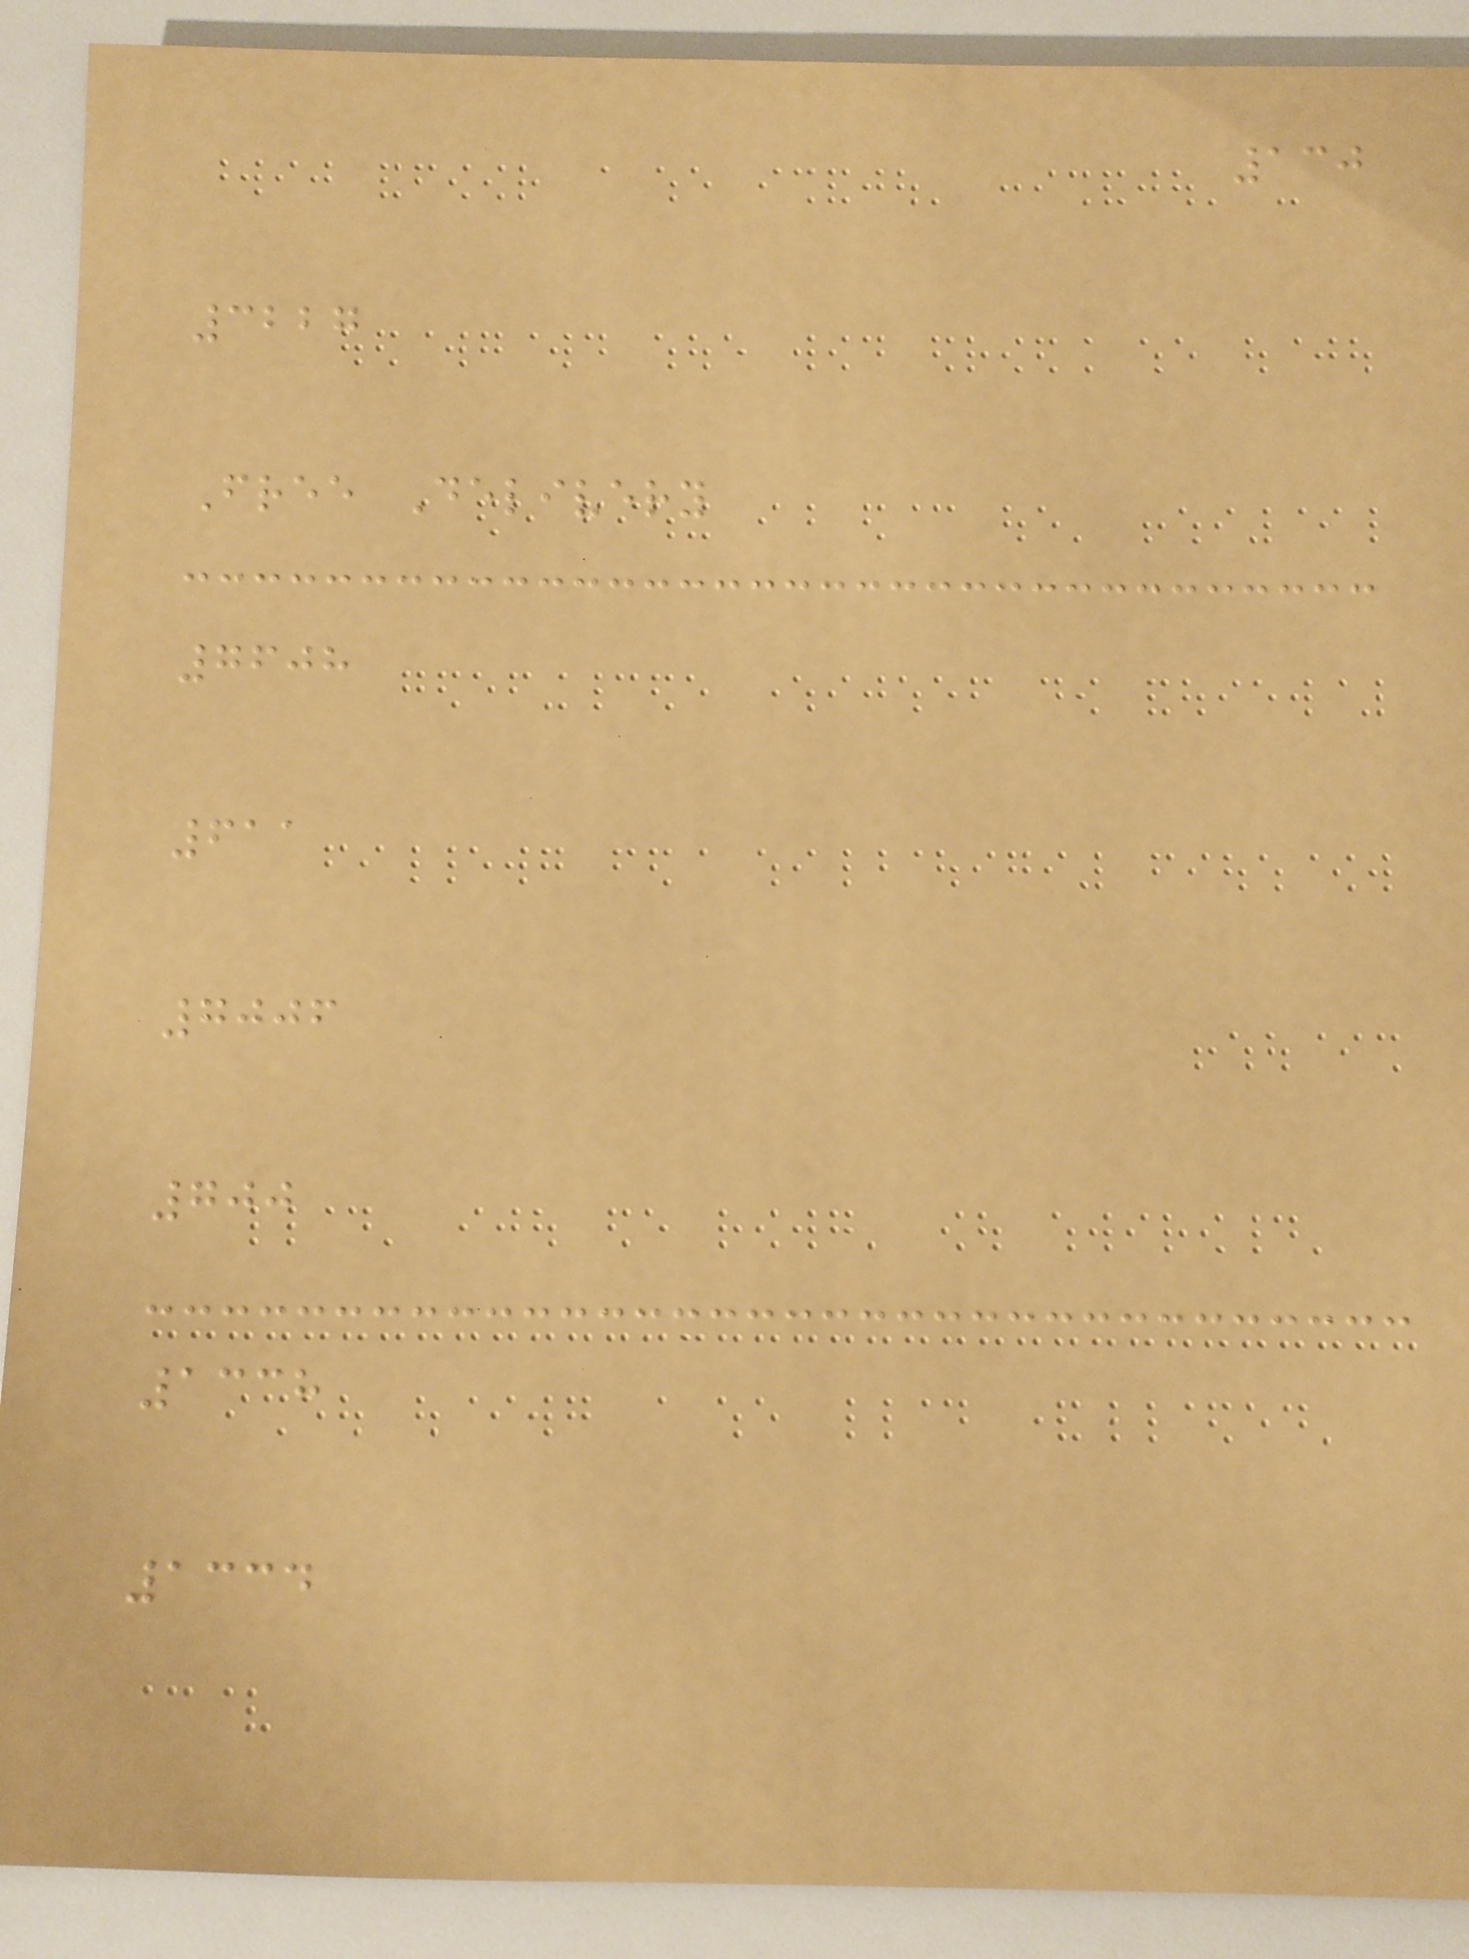130
3227
Free Delivery
7608
611
7006
700
1338
1334
